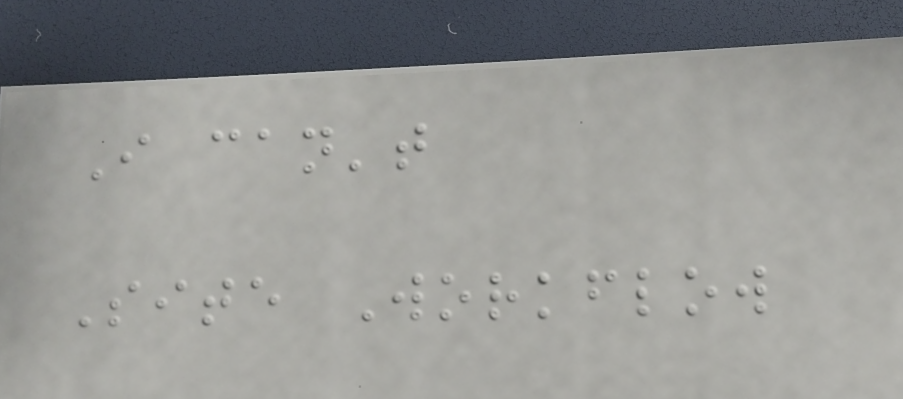I can't
Site Workflow
